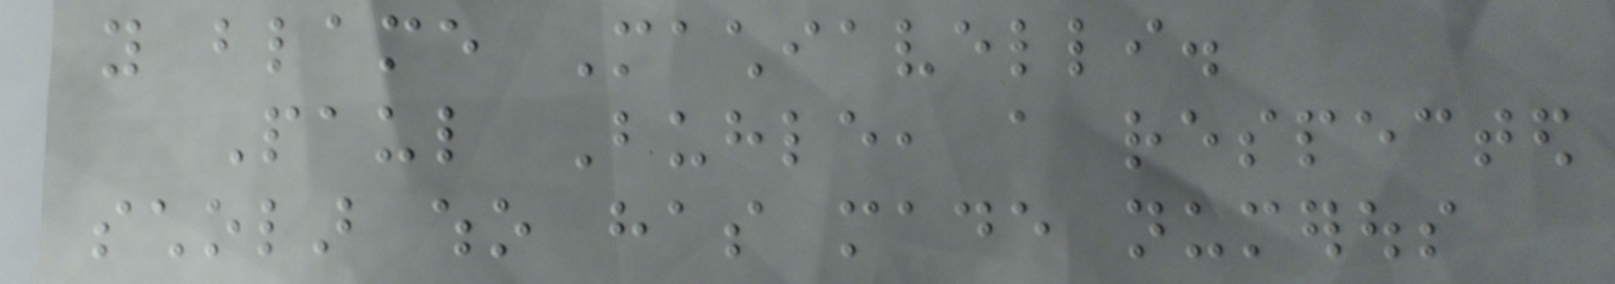you blame Machiavelli.
Paul Buhle, a respected
scholar who has made numerous
